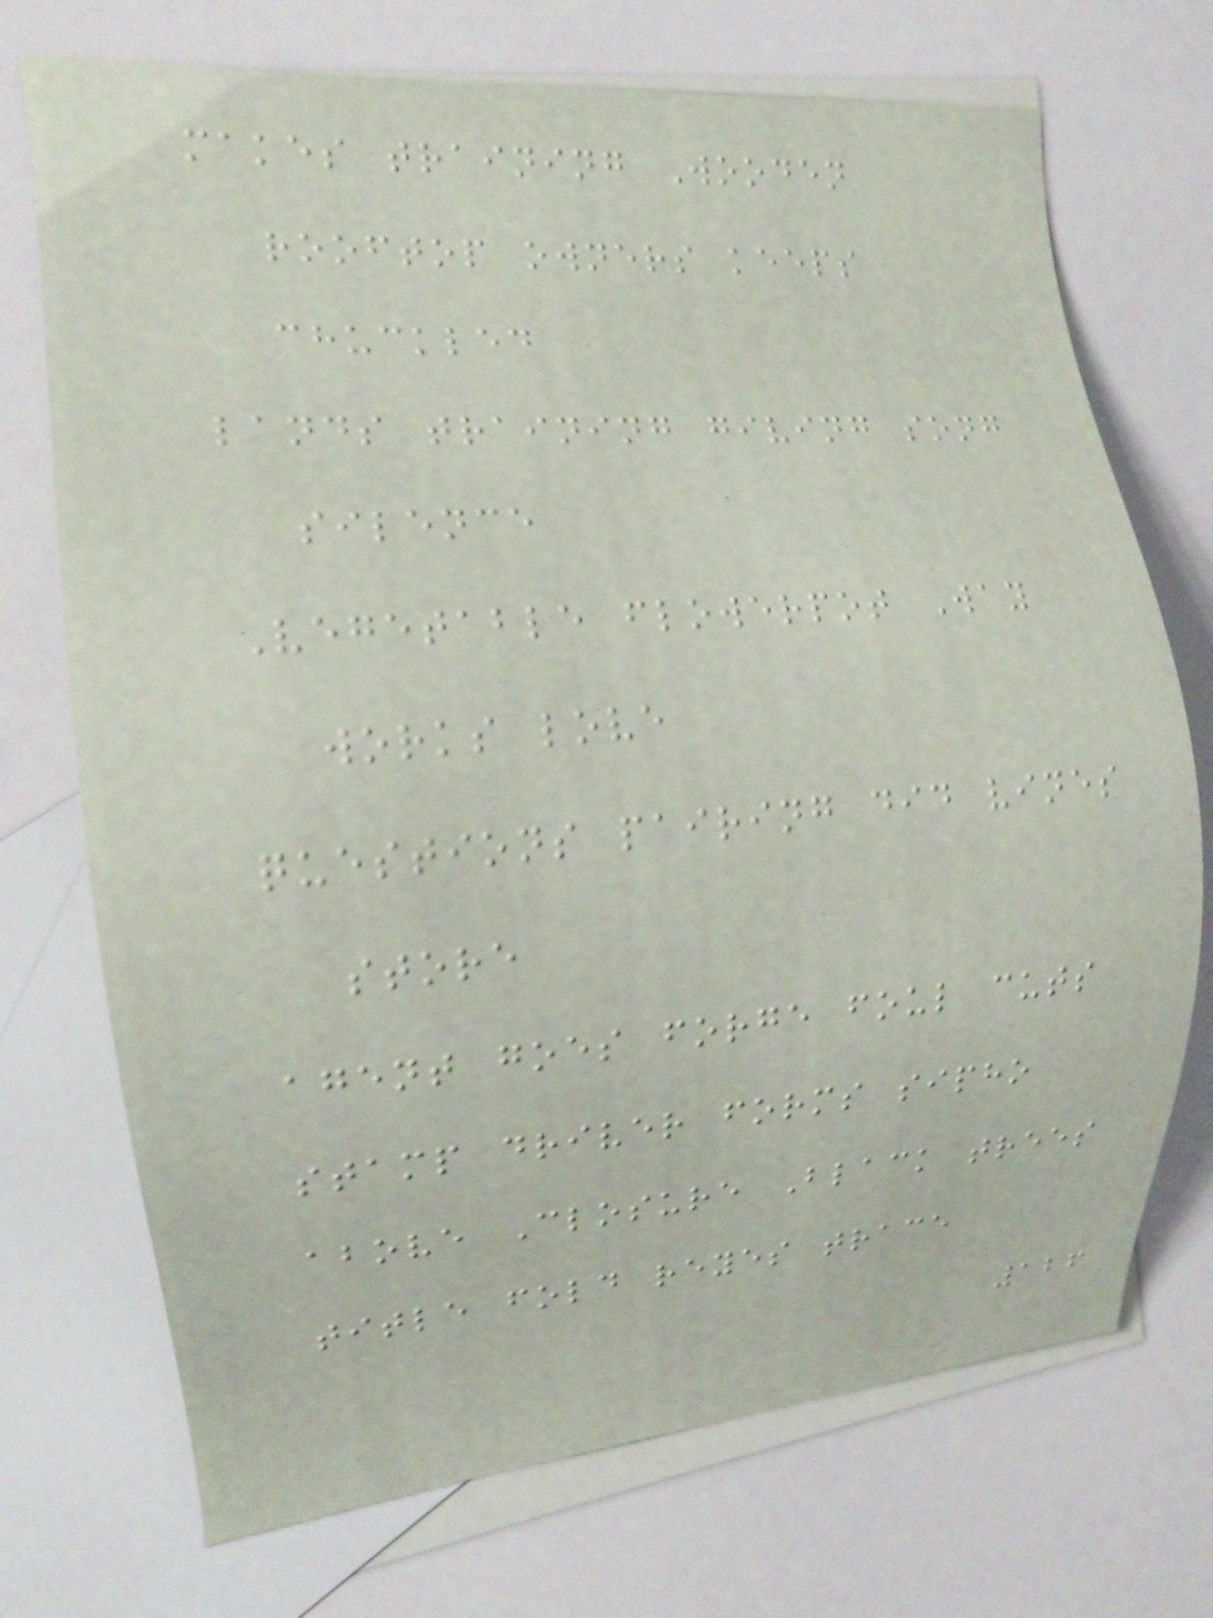makes training Wooden
rooftop owners keeps
chuckled
lands training giving song
silence
Vegetable flowerpot Way
works love
questions pairing did vines
store
agent goes forge foul cuts
stamp driver forms sipho
above Closure Black trees
title fold reyes trace
126
